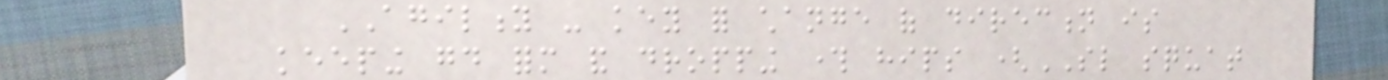AGILITY - key for change of direction is
keeping good form and dropping through hips (SL squat
